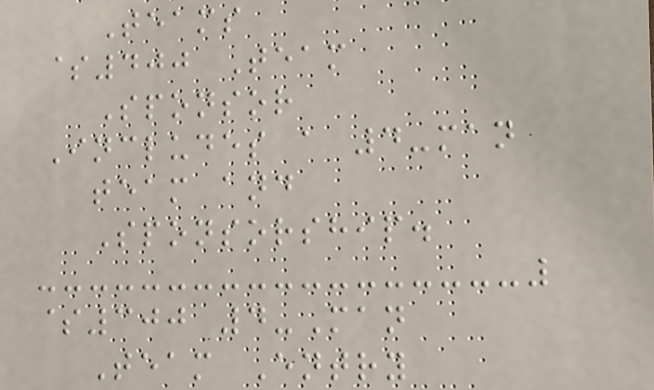Teams
$400 Team
Sponsor
Includes a 4-man
team and
Sponsorship.
$300 4-Man
Team Entry
